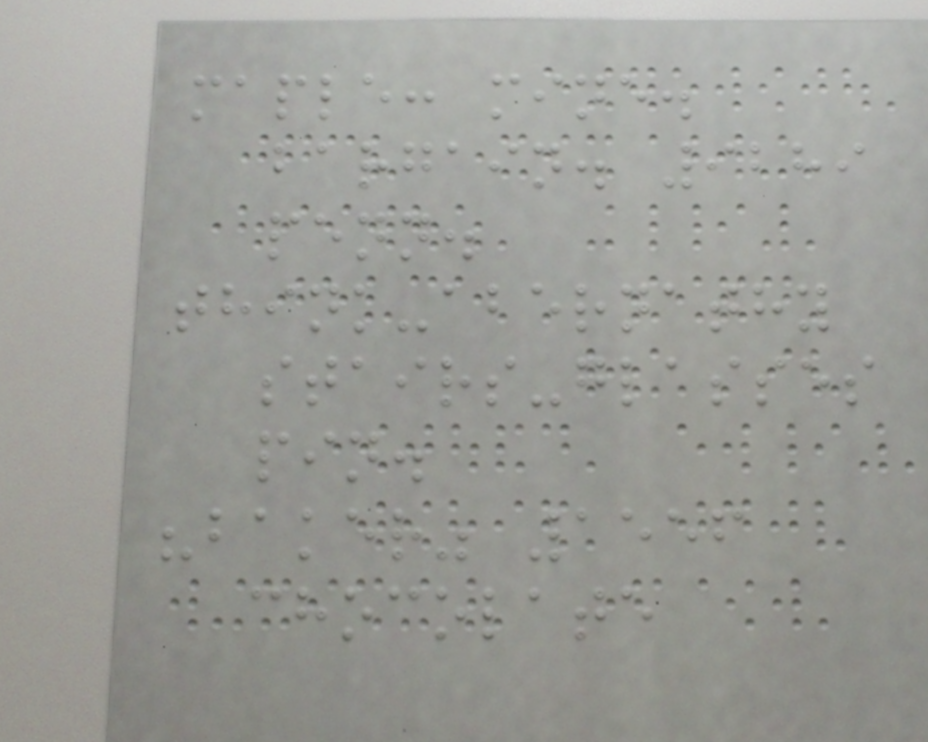maple: mine.
bargain. 9289
penn.
think-abernathy
stairs-glasses
pin.
"baker" 1556
chocolate
